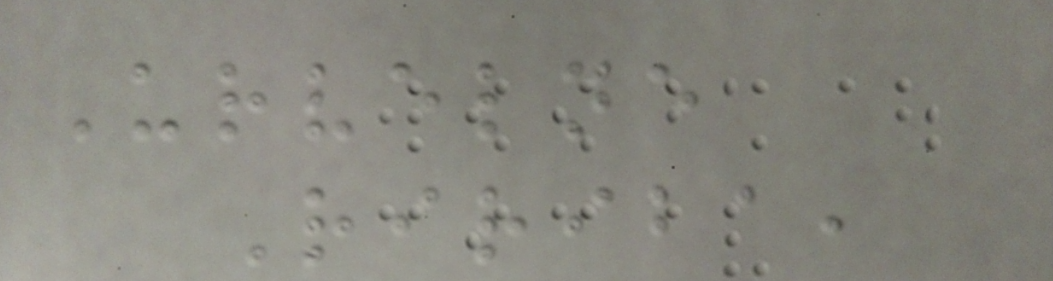Urvelne
Ririba,
